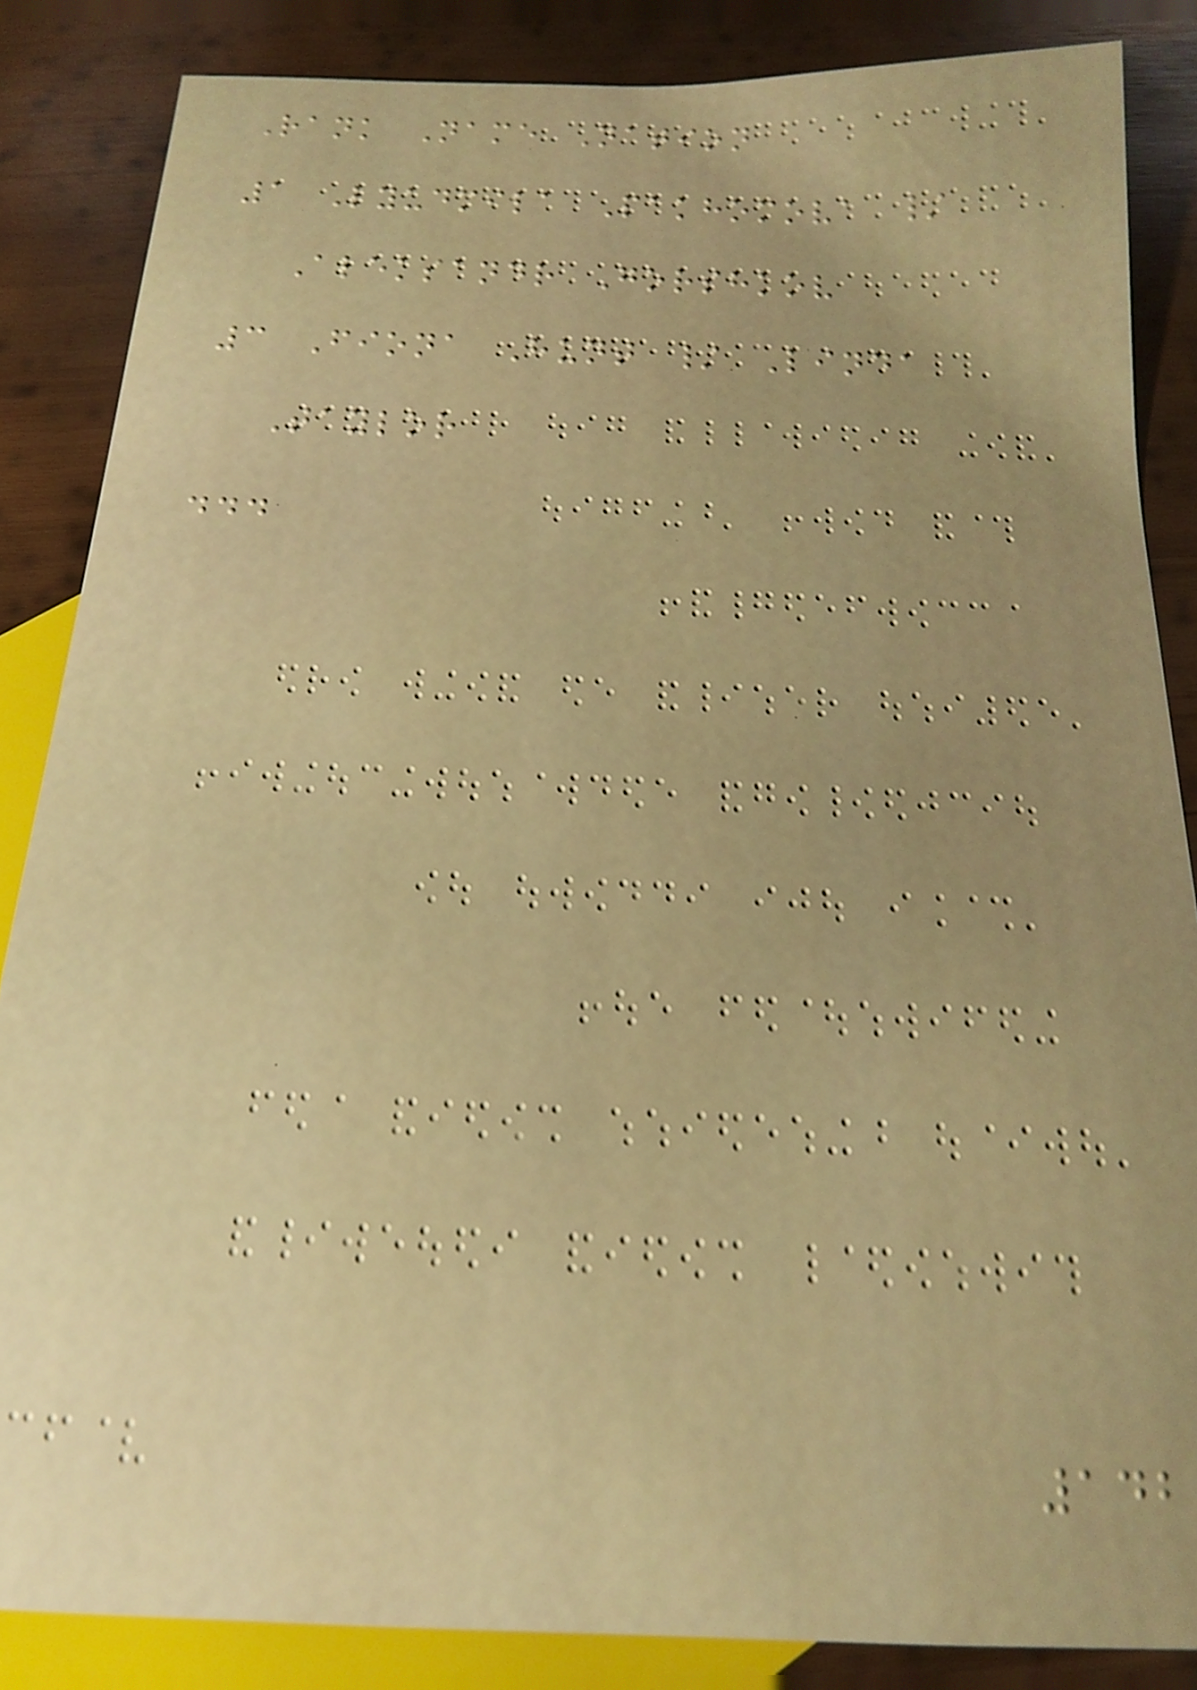Rank Name Nation
1 Lyudmila Pakhomova /
Aleksandr Gorshkov
3 Fiona Hunt / Linda
Taylor
...
142
